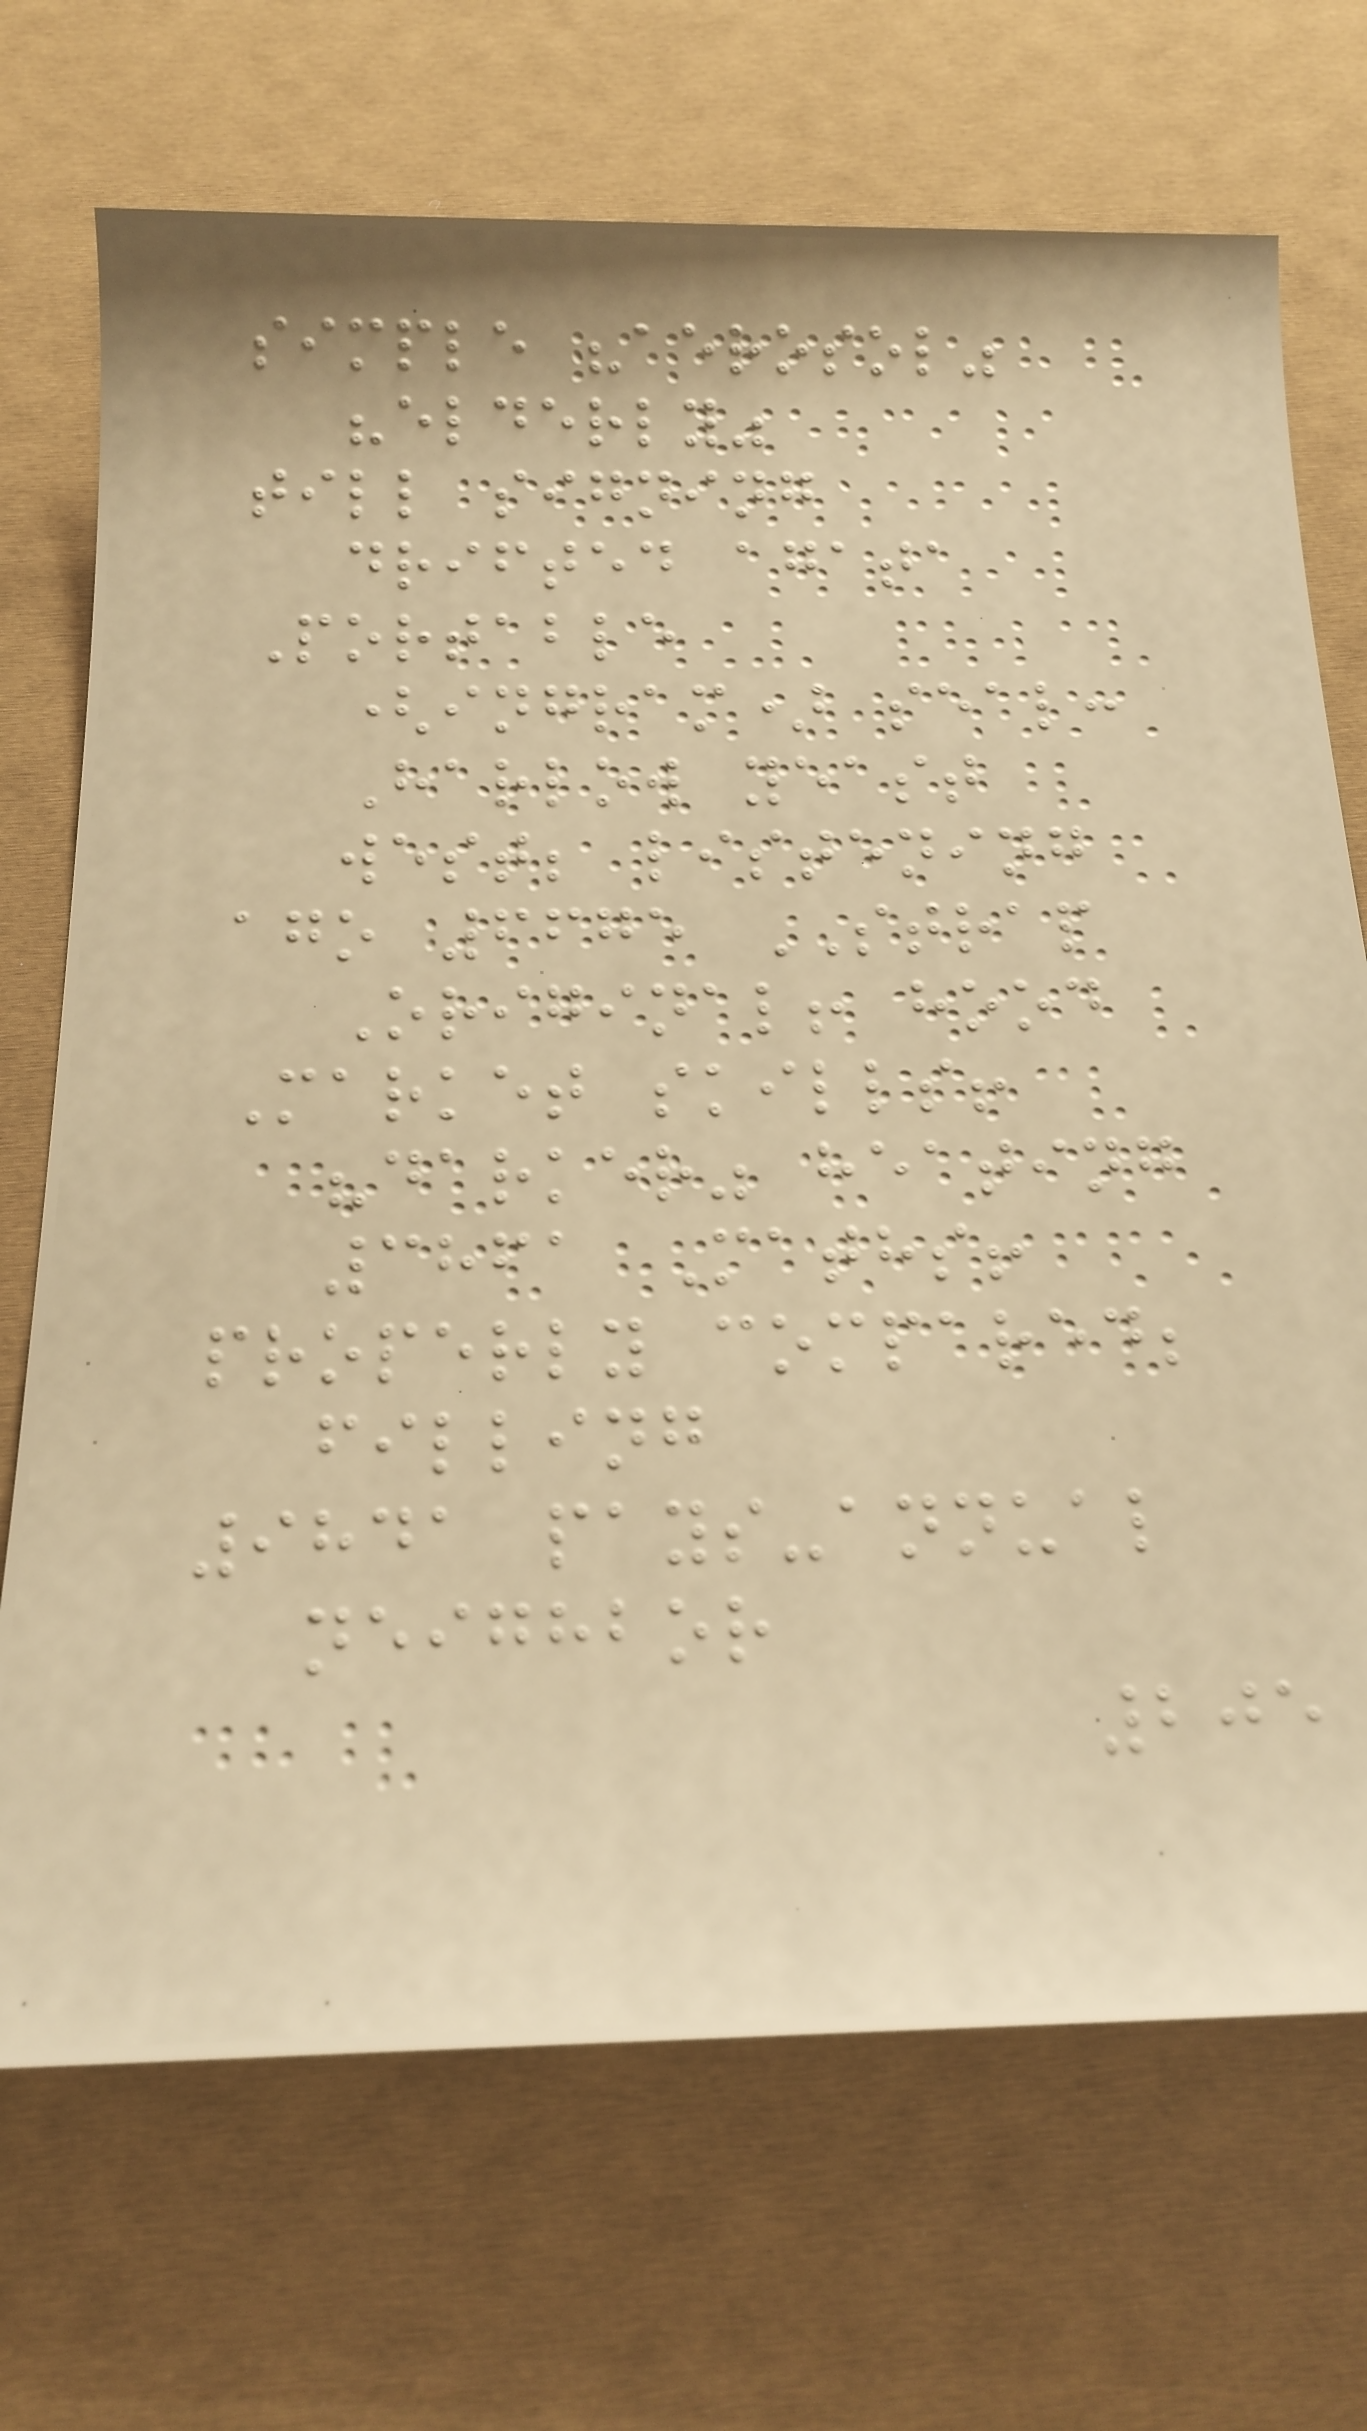simple "aerosol"
"elderly"
till signing
drifted agata
Portable
(ingram) seal:
Harlow yeast
west; listening
ago 6675 STRAP
Original! hood
Market skills!
"darker" heating
3861 Maths!
properly compared;
filling
9841 pays-annual
neighbor
205
